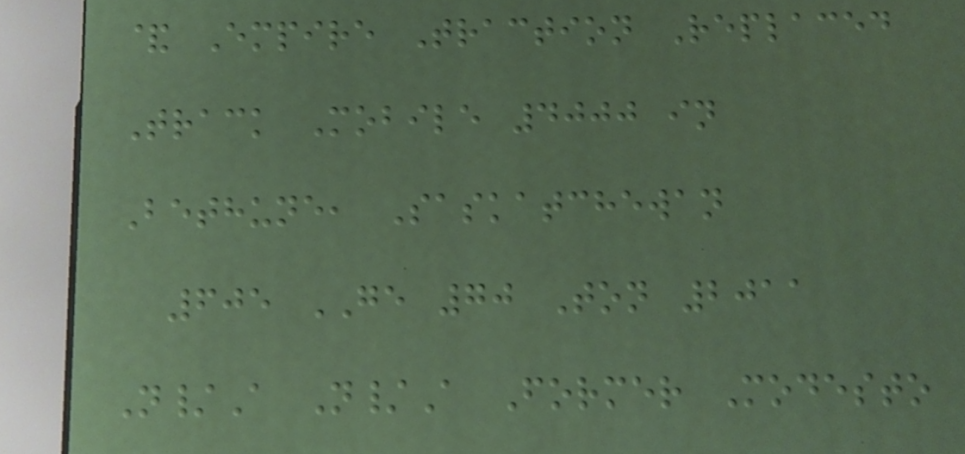& Empire Traction Replaced
Track Mobile 4000 in
Bethune, Saskatchewan
605 GE 70 Ton 2011
N/A N/A Former Modesto
